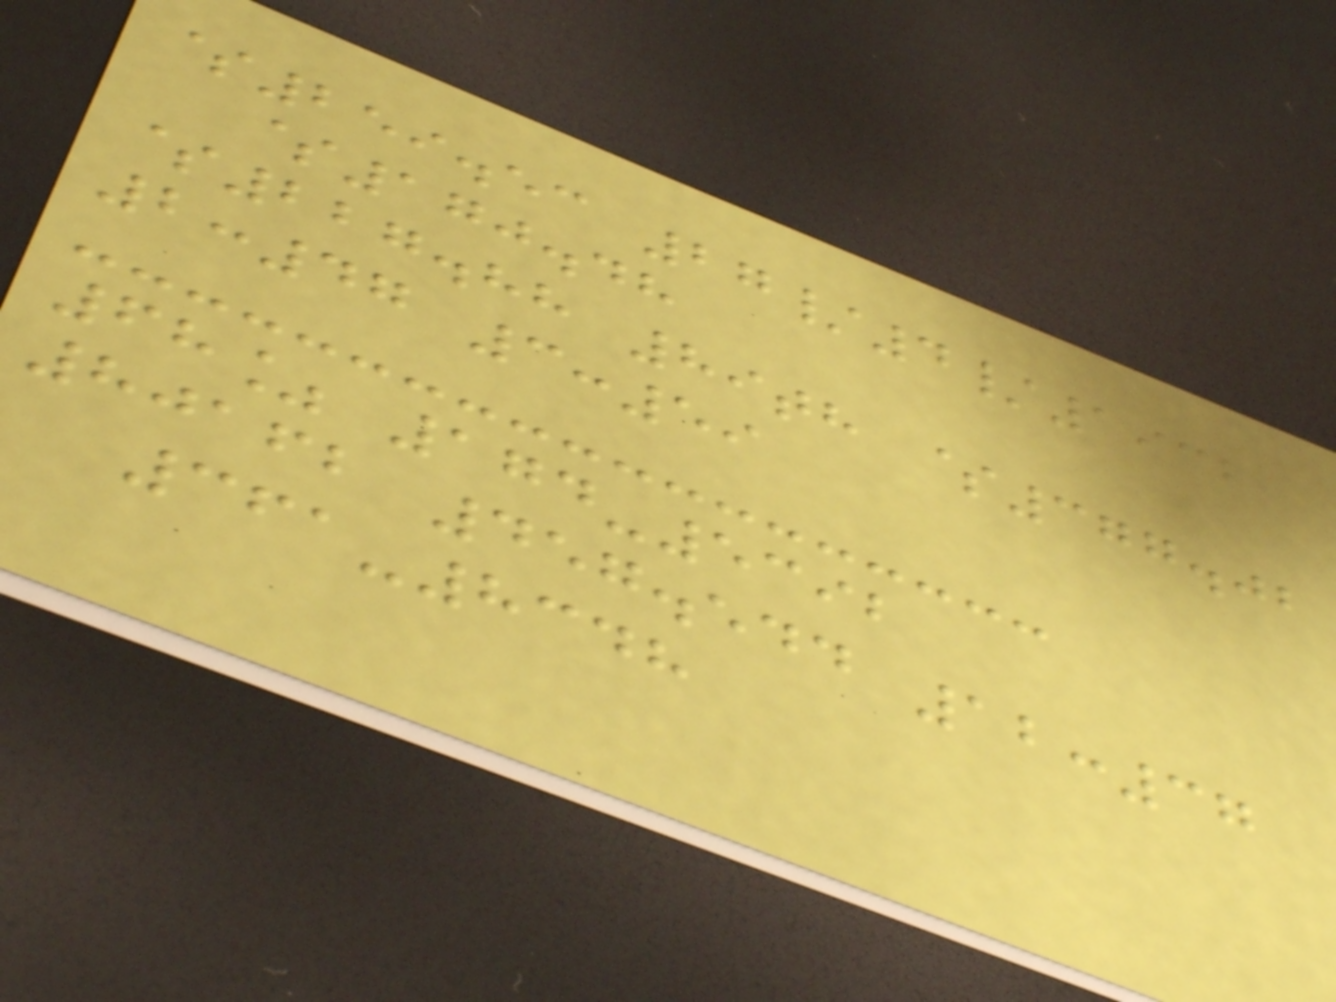$259.53 27/4/1932
$170.48
$227.88 89th $377.02
2:47 3:59
68% 174-5392
80162 457.544 12:37
361-8348
